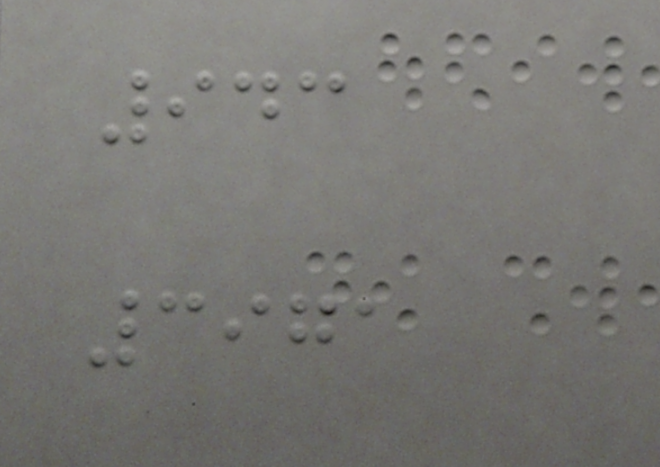943
3971
